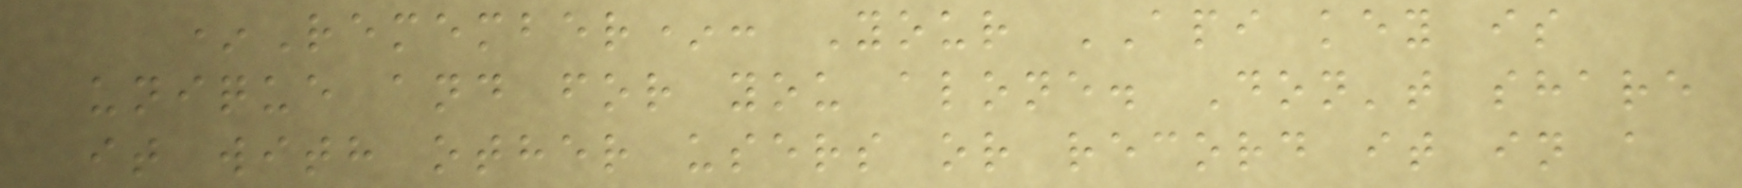*Remember*: Your API key is
unique and for you alone. Don't share
it with other users or record it in a
